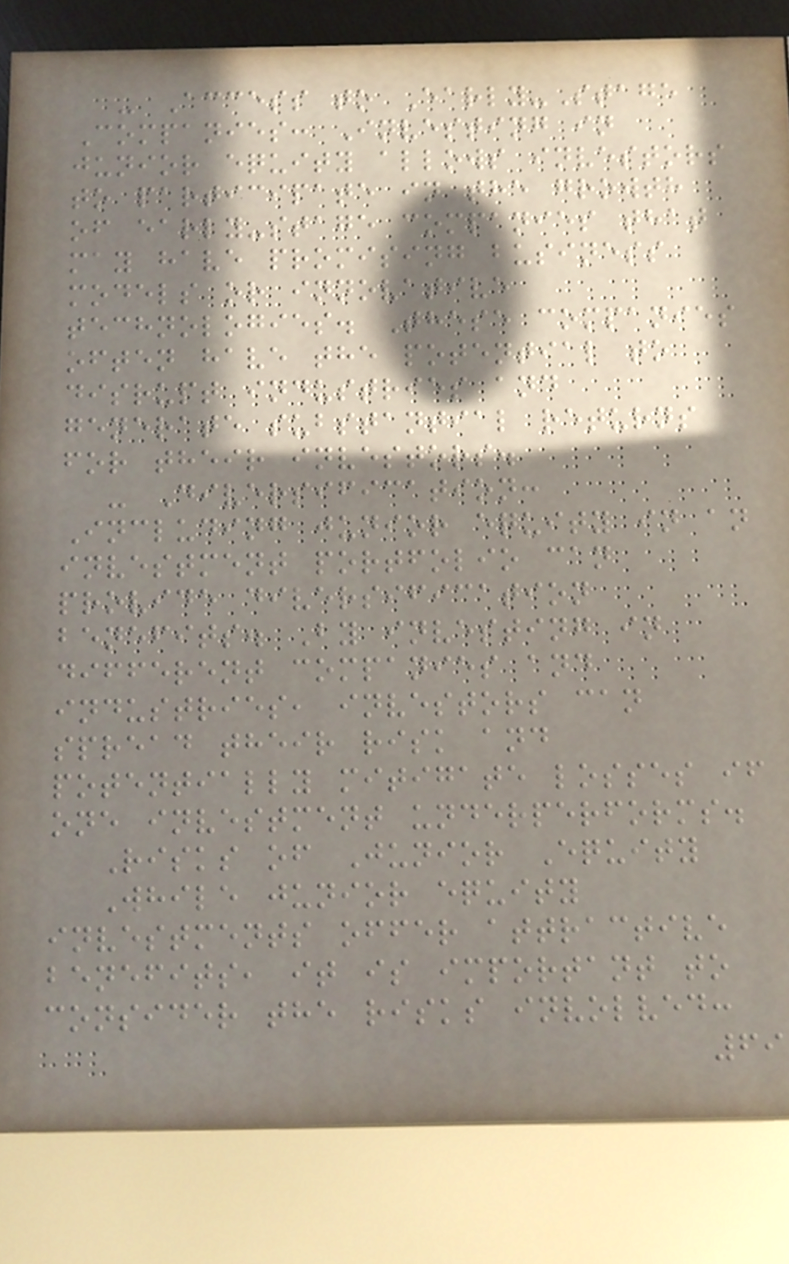- Access to Early-Stage
Companies: Investing in
junior equity allows investors
to participate in the growth
of early-stage companies that
may have promising business
models or innovative
technologies. These companies
often have the potential to
disrupt industries and
generate substantial returns
for their investors.
- Diversification:
Including junior equity in an
investment portfolio can
provide diversification
benefits. By investing in
different companies and
industries, investors can
spread their risk and
potentially mitigate losses if
one investment underperforms.
Risks of Junior Equity
While junior equity
investments offer attractive
benefits, it is important to
consider the risks involved:
69
